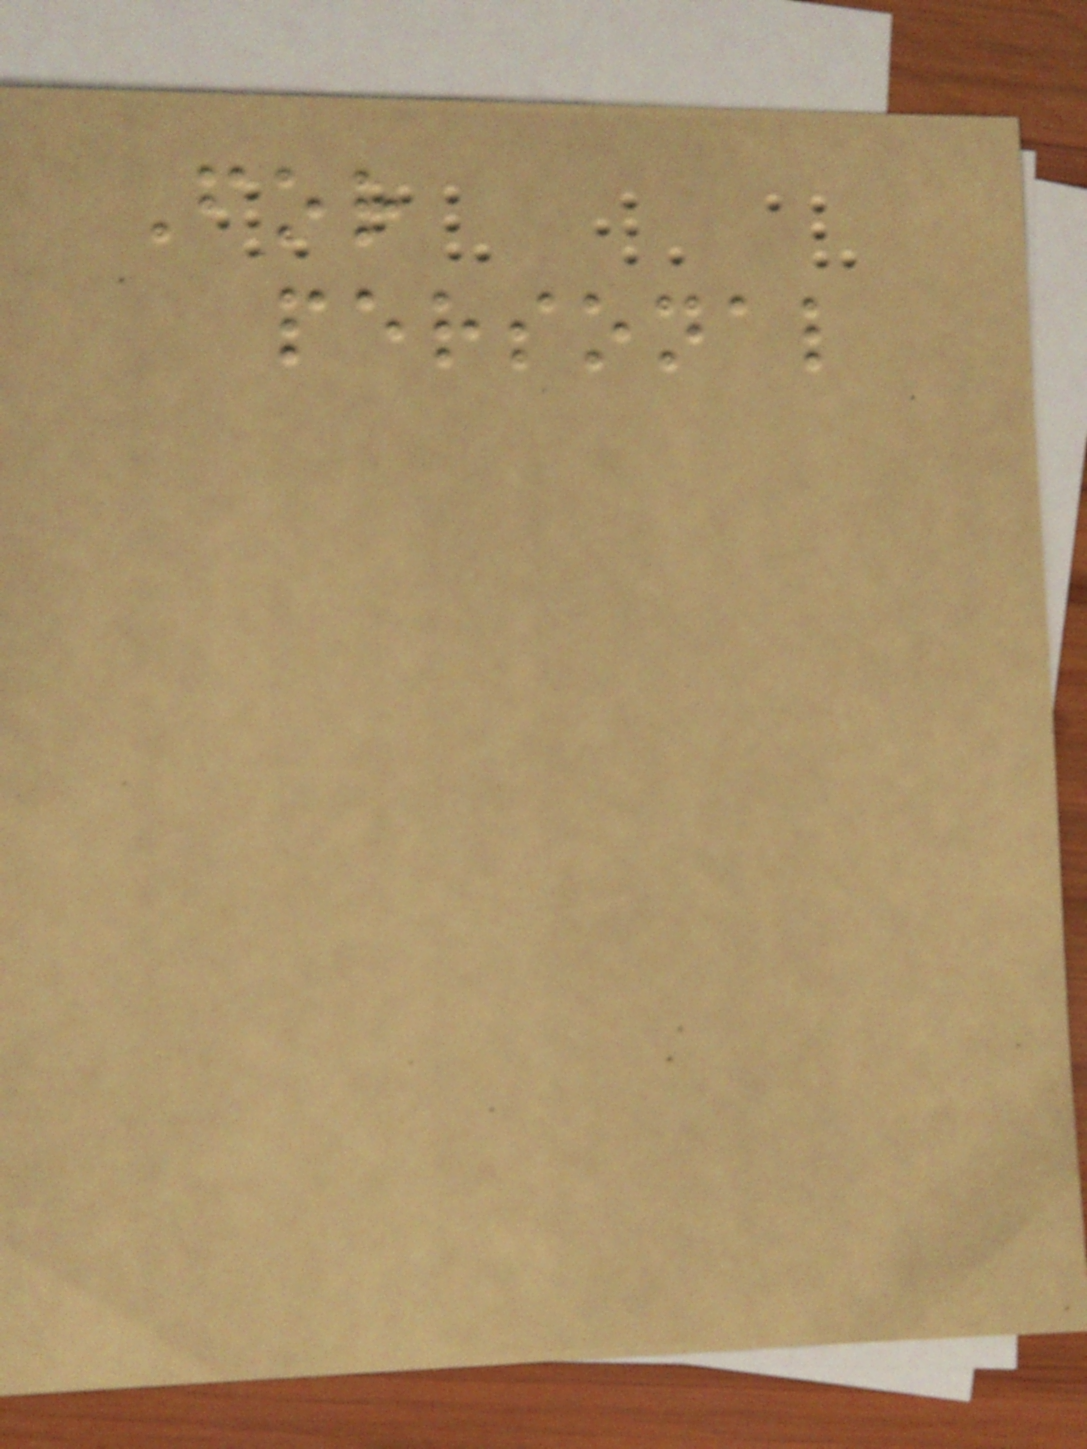For
personal
